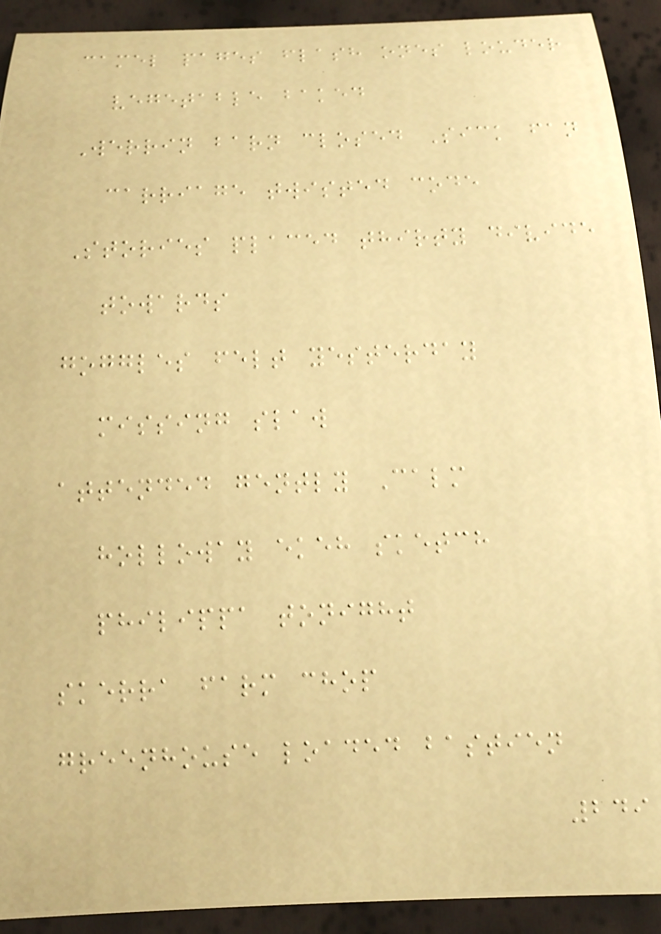camel pages flash ones louder
vegetable baked
Werrin barn closed Sick fan
carriage twisted code
Stories placed thirty divide
towards
goggles felt yesterday
missing slaw
attended gently Calm
holloway ekeh sketch
philippa tonight
skerra farm chop
greenhouse loaded bastien
249
